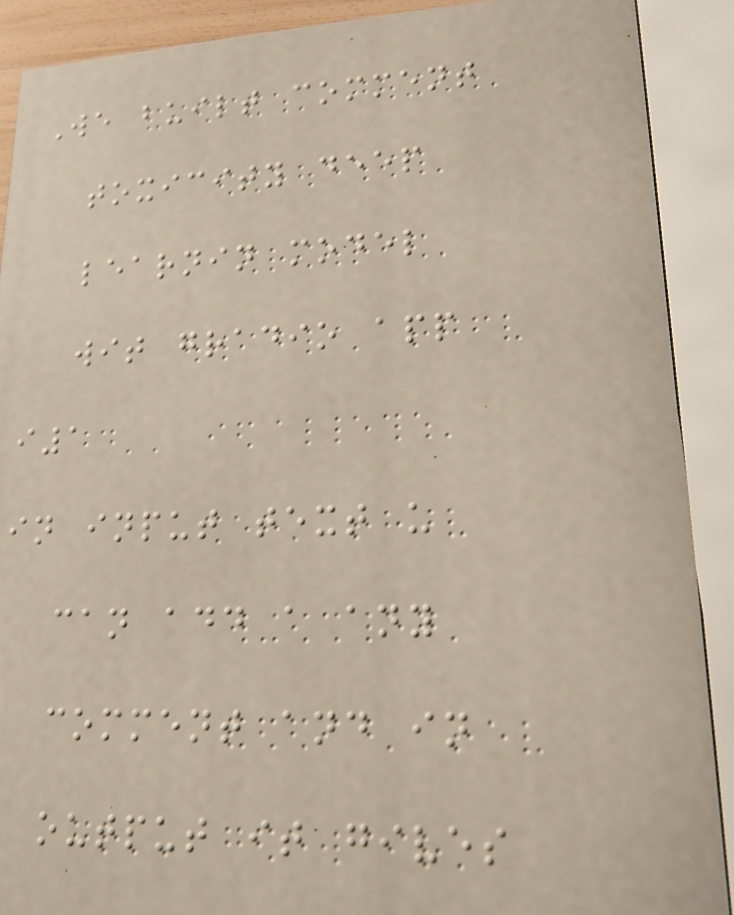We built comment
toxicity deep
learnin model
wit gradio app
i1
in input text u
can add a any
comment and in
output it gives
